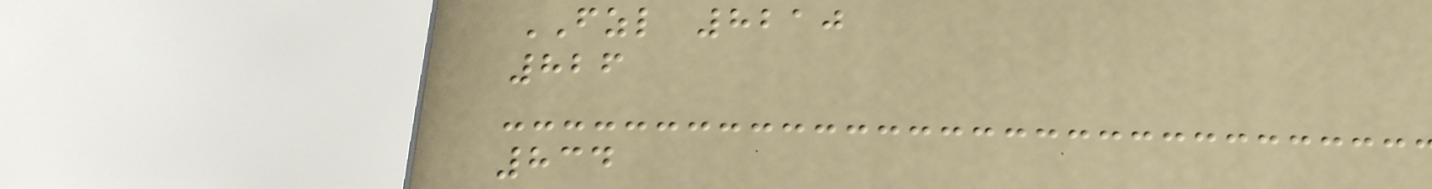FZL 8210
826
834
